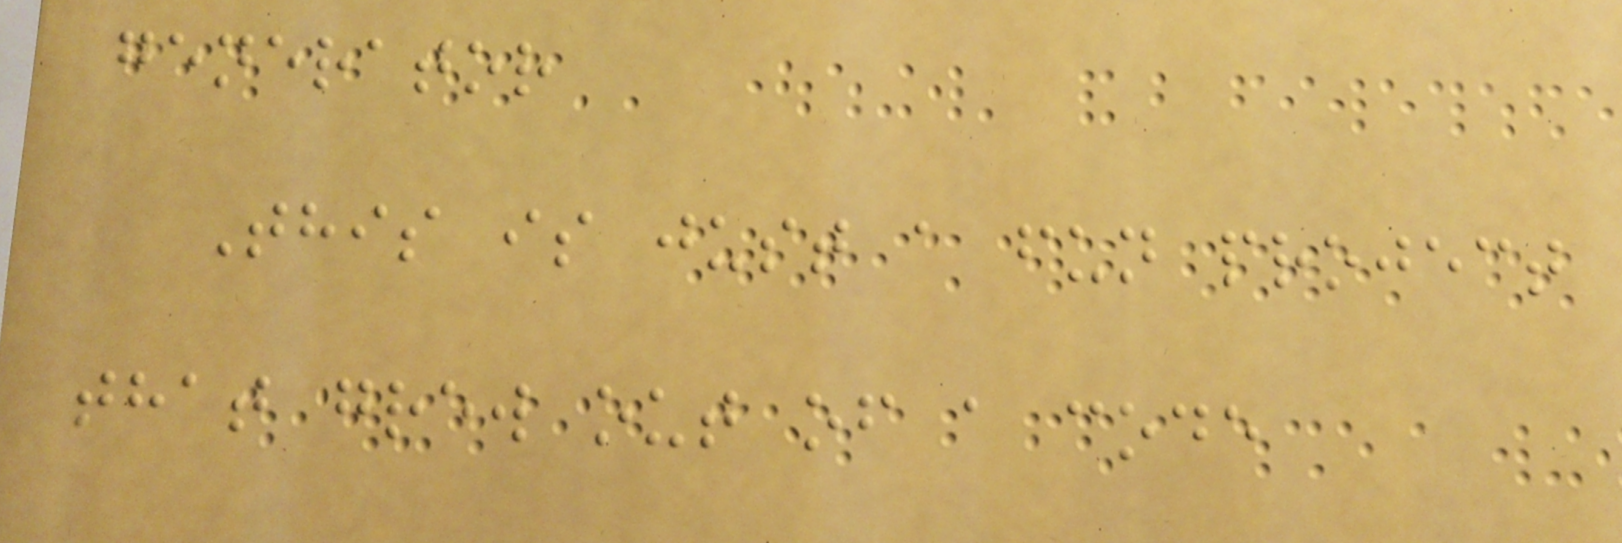generator
This is just a fun project
that grew out of a code
